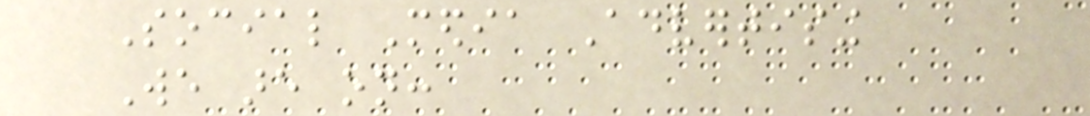Social Media Advertising
We are on:
